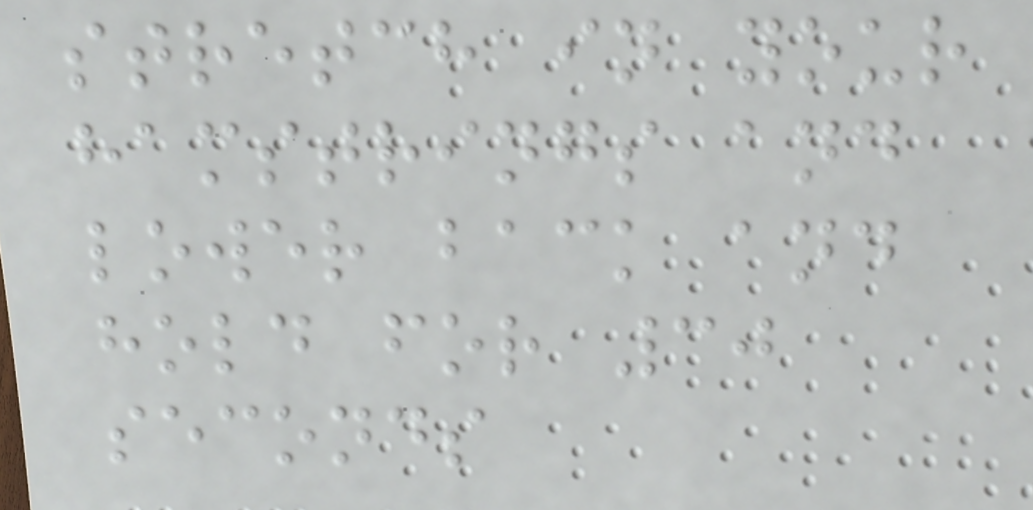stretch in your
hamstrings and
lower back and
hold for 30
seconds
